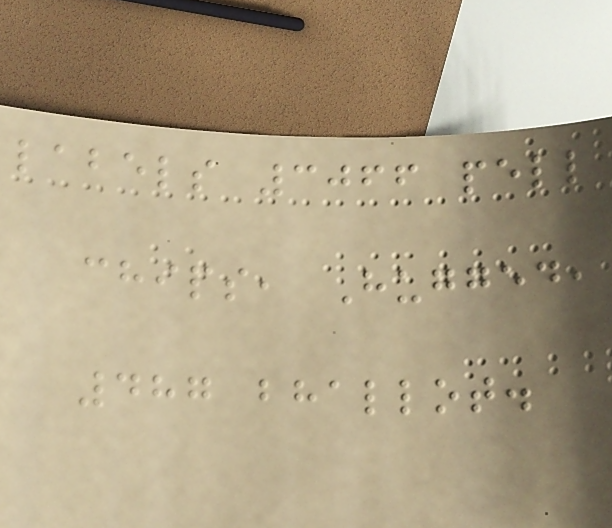labels 3066 pell
chips, Hugged,
487 bhallot.
